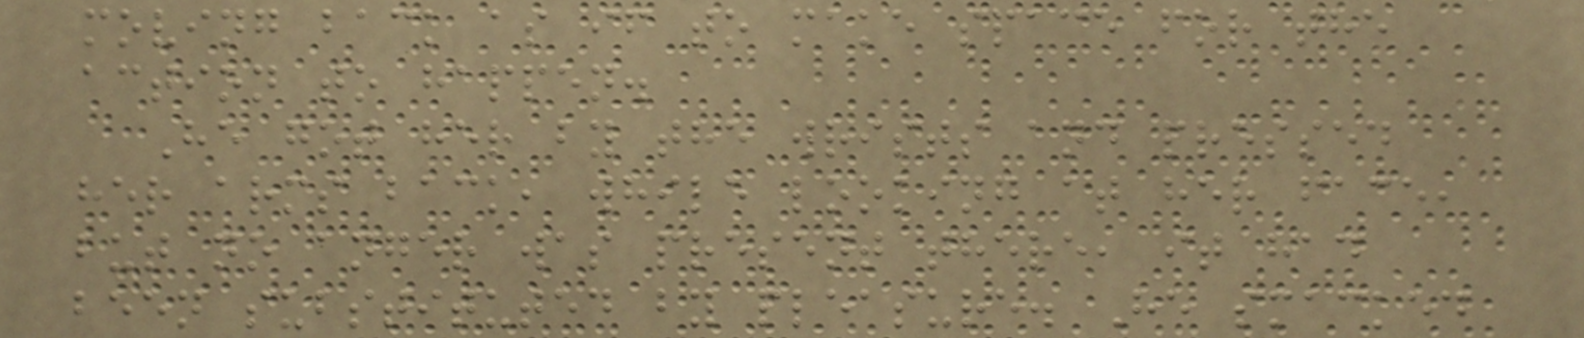moving back as if to make space for the
action to happen.
He got her by the wrists and pressed
her arms back, while looking at her face,
but no anger was present there, it had
been substituted by pleasure. He smacked
